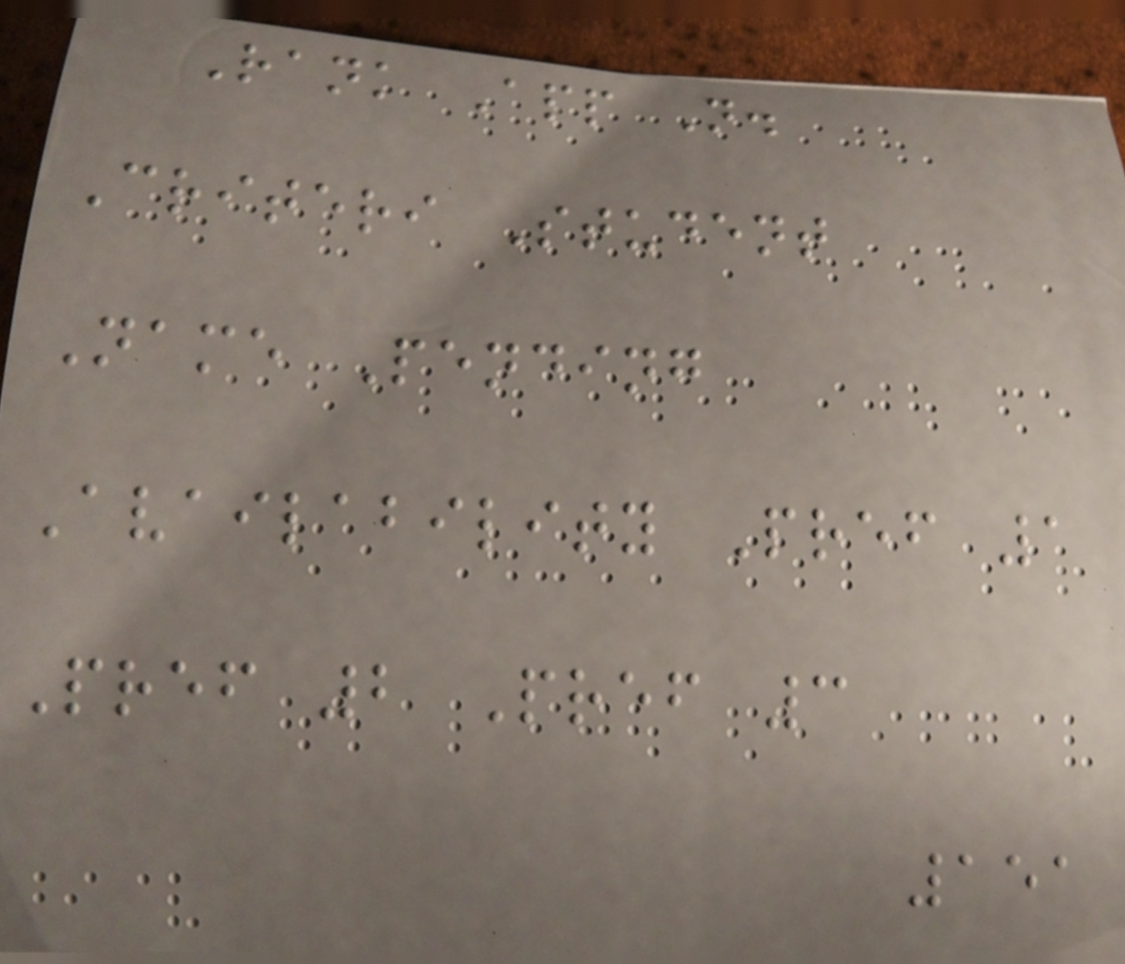Rank App N.
Criteri Student
Name Pending
Availability Pref 1
Pref 2 Pref 3
151
